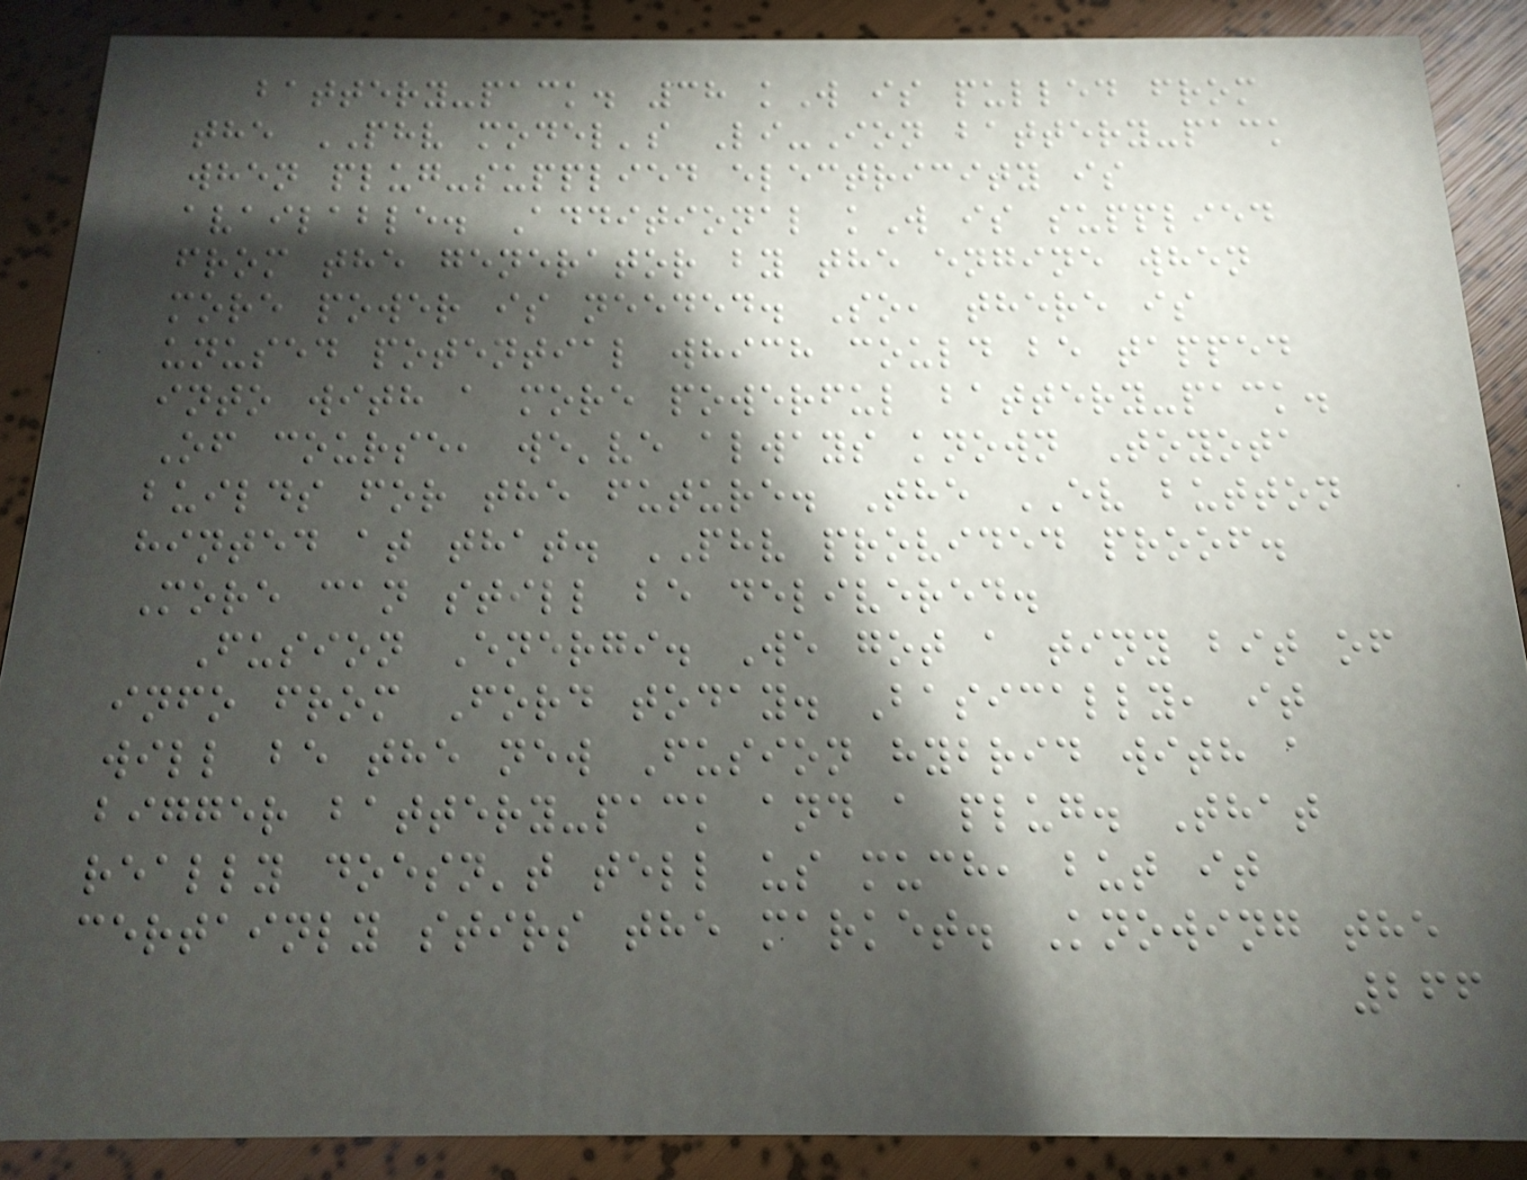battery-pack. 38 kW is pulled from
the PHV model's Li-Ion battery-pack
when plug-supplied electricity is
available. Additional kW is supplied
from the generator by the engine when
more power is needed. So, there is
unused potential which could be tapped
into with a more powerful battery-pack.
Of course, we've always known Toyota
builds for the future. The EV button
hinted at that. PHV provided proof.
More can still be delivered.
Fusion Energi. We got a tiny bit of
info from Ford today. Basically, it
will be the new Fusion hybrid with a
bigger battery-pack and a plug. That
really doesn't tell us much, but it
certainly stirs the market. Knowing the
266
